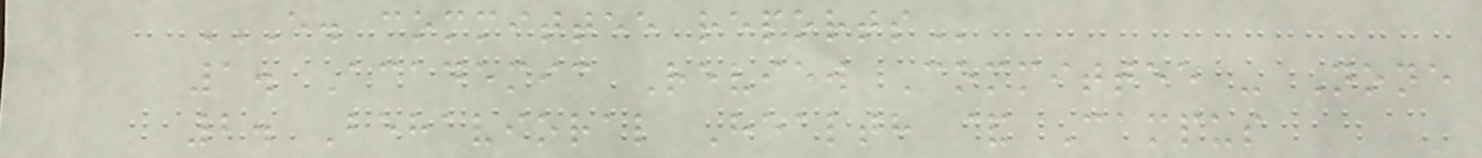E. COMMITTEE REPORTS
1. Academic Review Committee - None
2. Behavioral Health & Campus
